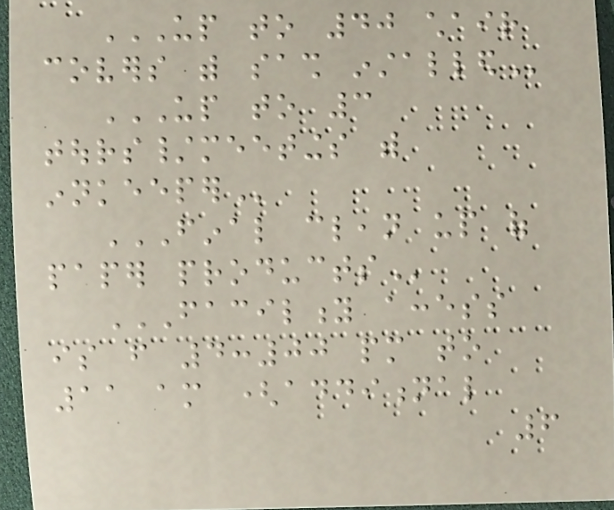UP TO 40 CHAIR
COVERS WITH SASH INSTALLED
UP TO 3
TOURS/MEETINGS WITH
INNKEEPER
FINAL CLEAN UP OF
PAPER PRODUCTS
FACILITY ACCESS
IS FROM 4:00 PM TO
11 AM (ADDITIONAL
6
